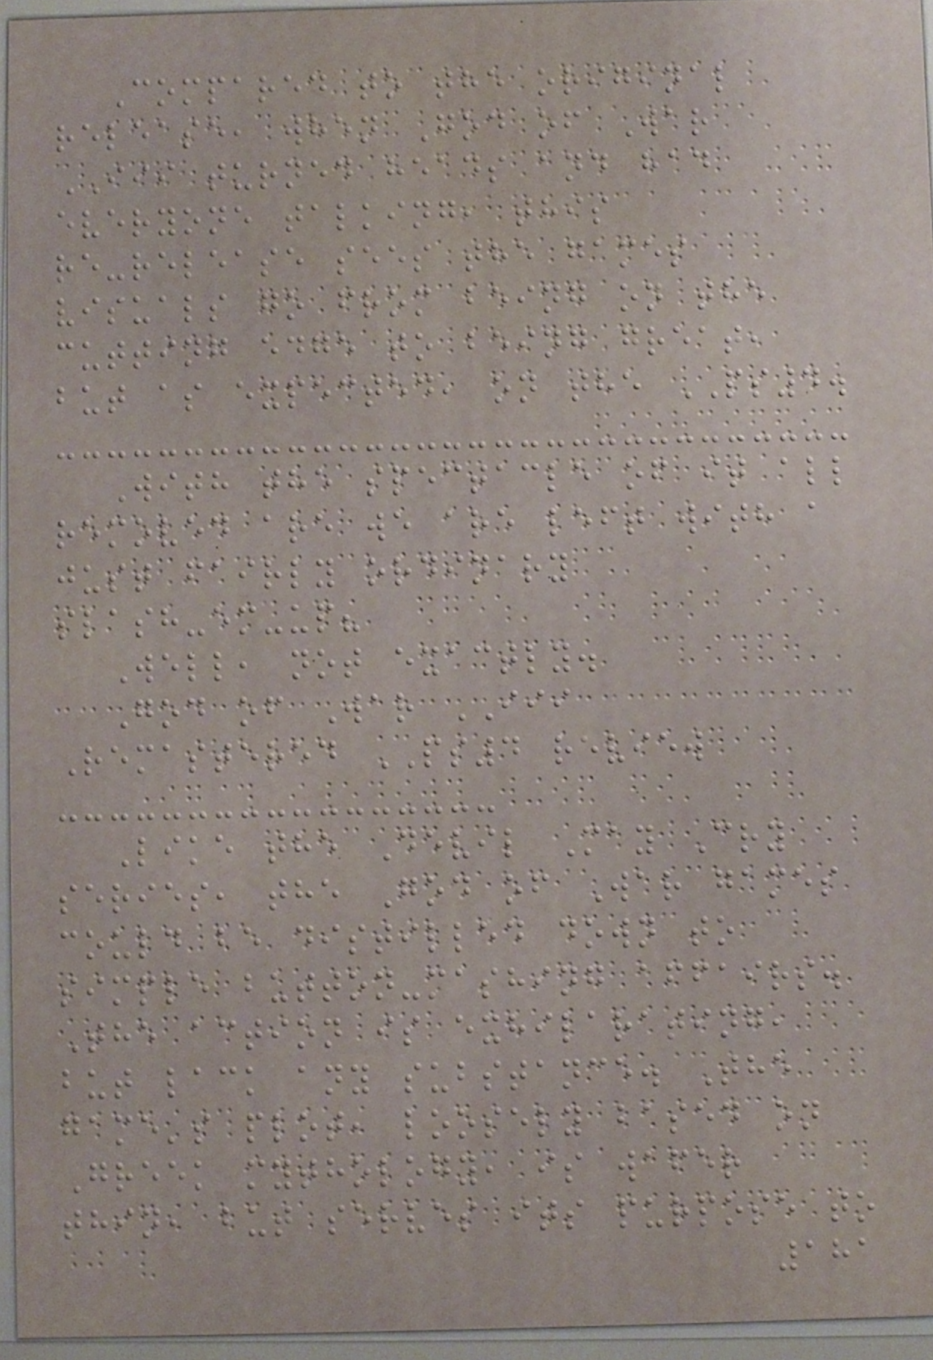Compared to the original
release, when God of War
III turned heads and had
everyone talking, this
re-release sees the games
visuals go from being on the
cutting edge to being great,
but as expected, on the PS4.
With the spectacle of it all
removed are we are left with a
just fairly ordinary
slash-em-up?
Well, not exactly.
God of War III
Remastered PS4 review
Like the Devil May Cry
series, the God of War games
could be distilled down to
simple button-mashing affairs.
The action is exhilarating,
but lack any substance. The
game's plot, loosely based on
Greek mythology, is wafer
thin, but serves its purpose to
181
